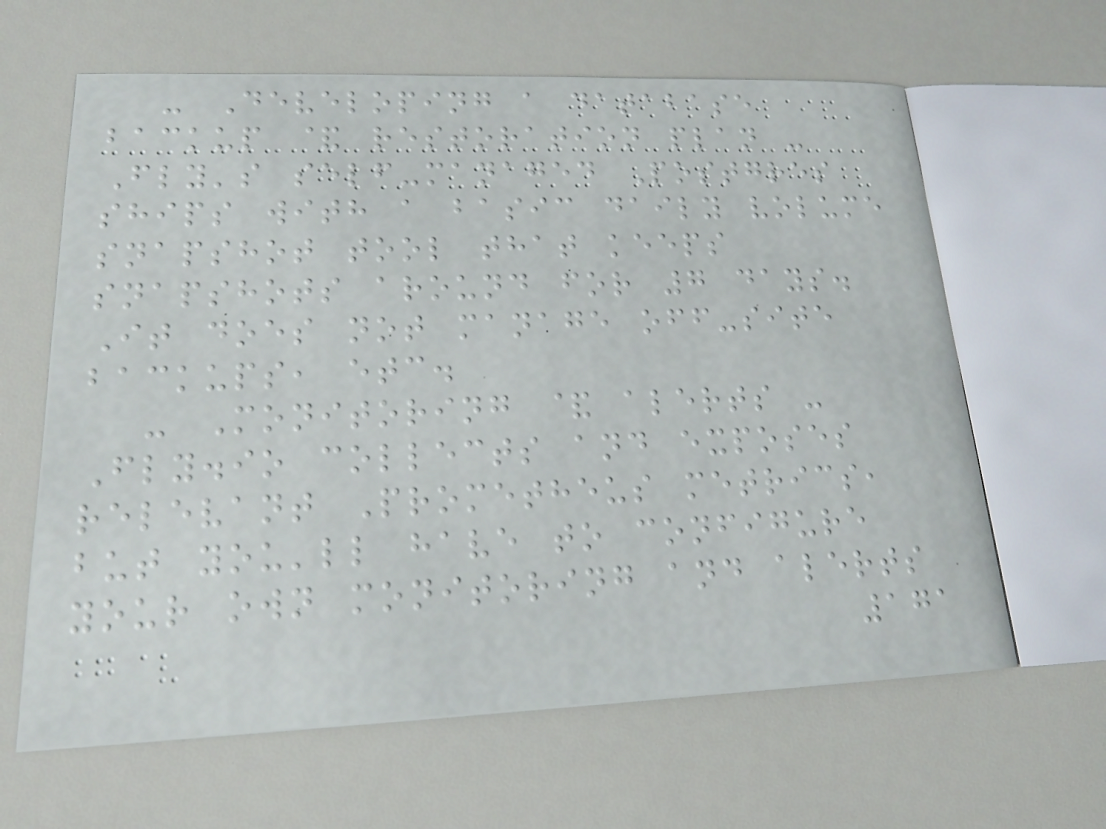- Developing a database
backup & restoration plan -
Fly's self-managed Postgres
ships with a basic daily volume
snapshot tool that keeps
snapshots around for 7 days.
It does not manage off-site
backups, etc.
- Monitoring & alerts -
Fly.io collects and exposes
relevant Prometheus metrics,
but you'll have to configure
your own monitoring and alerts
171
